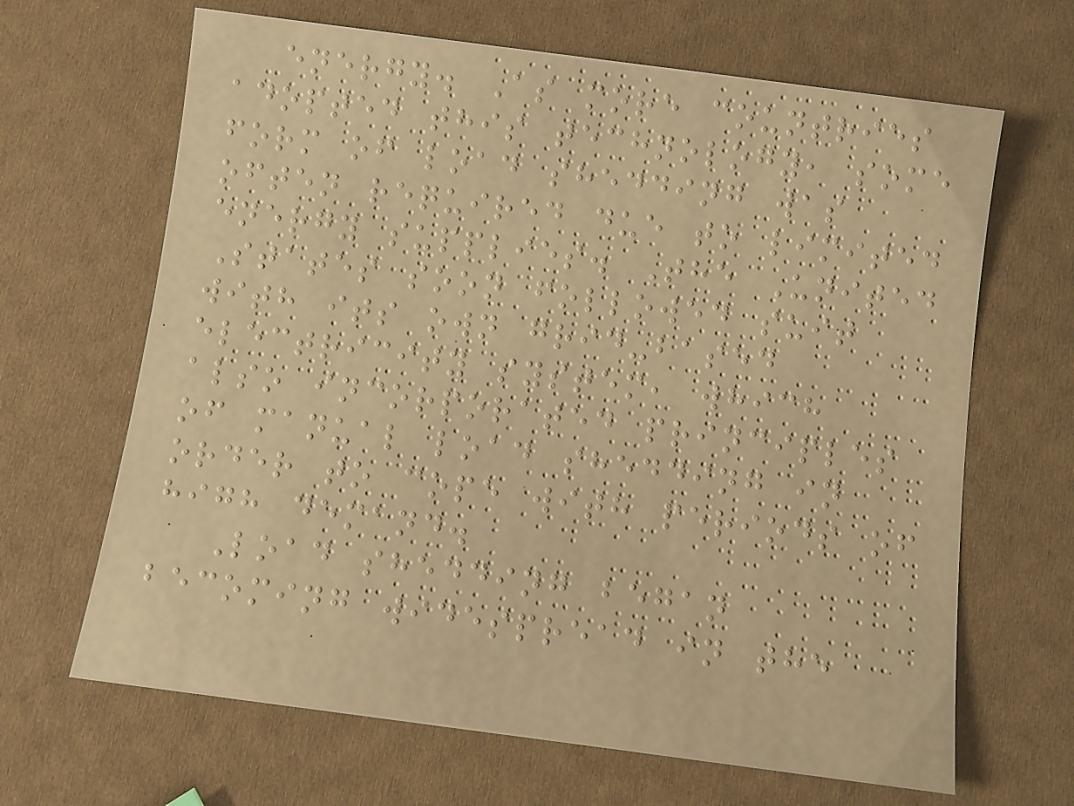energy. As more countries
adopted this technology, some
form of load shedding was
often required due to limited
energy supplies. The United
States soon followed suit
with its own grid-based
electricity system, which
also incorporated principles
of manual load shedding in
order to cope with periods of
high demand.
Load shedding began
becoming widespread in the
